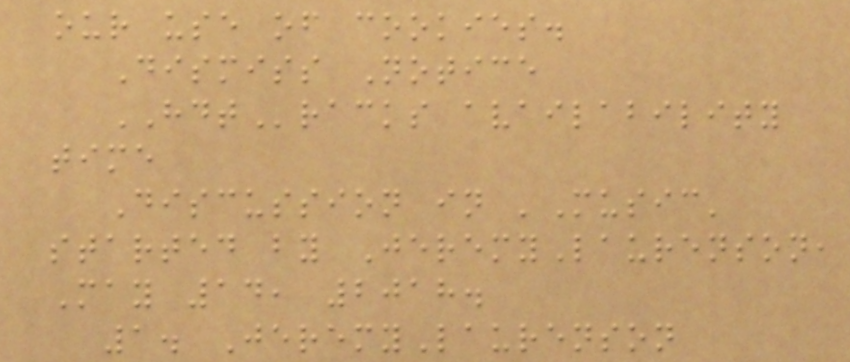our use of cookies.
Dismiss Notice
HDTracks availability
time
Discussion in 'Music'
started by JeremyLaurenson,
May 14, 2018.
1. JeremyLaurenson
